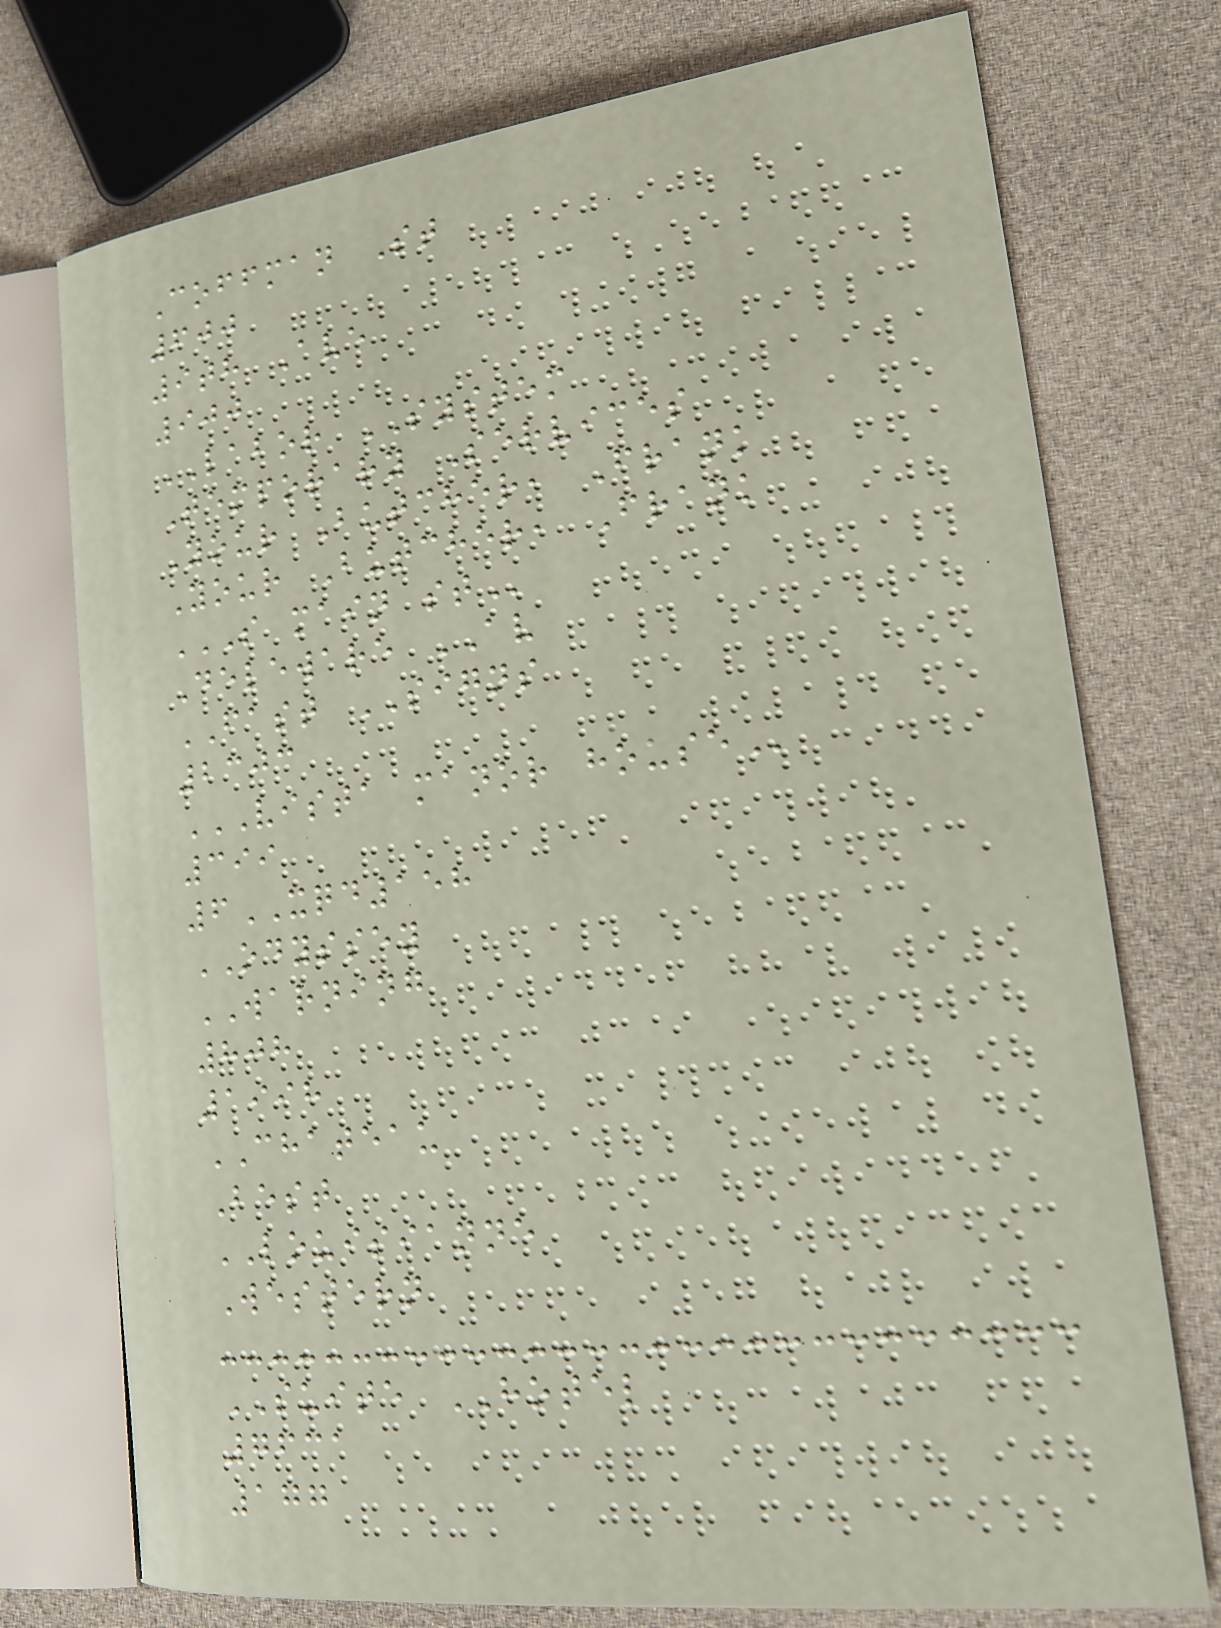Coffman St
600
9th Ave
900
LABOR SYSTEM
Temporary Services
Your Butcher, Frank
Your Butcher, Frank
S MAIN ST
Deleware AV
FAST SIGNS
2303
VISTA MANOR HOUSE
399
6XQD158
ODYSSEY
WARNING
808
1998
CHATEAU
Best
LOUISIANNE
Western
SUITE HOTEL
7631
177
